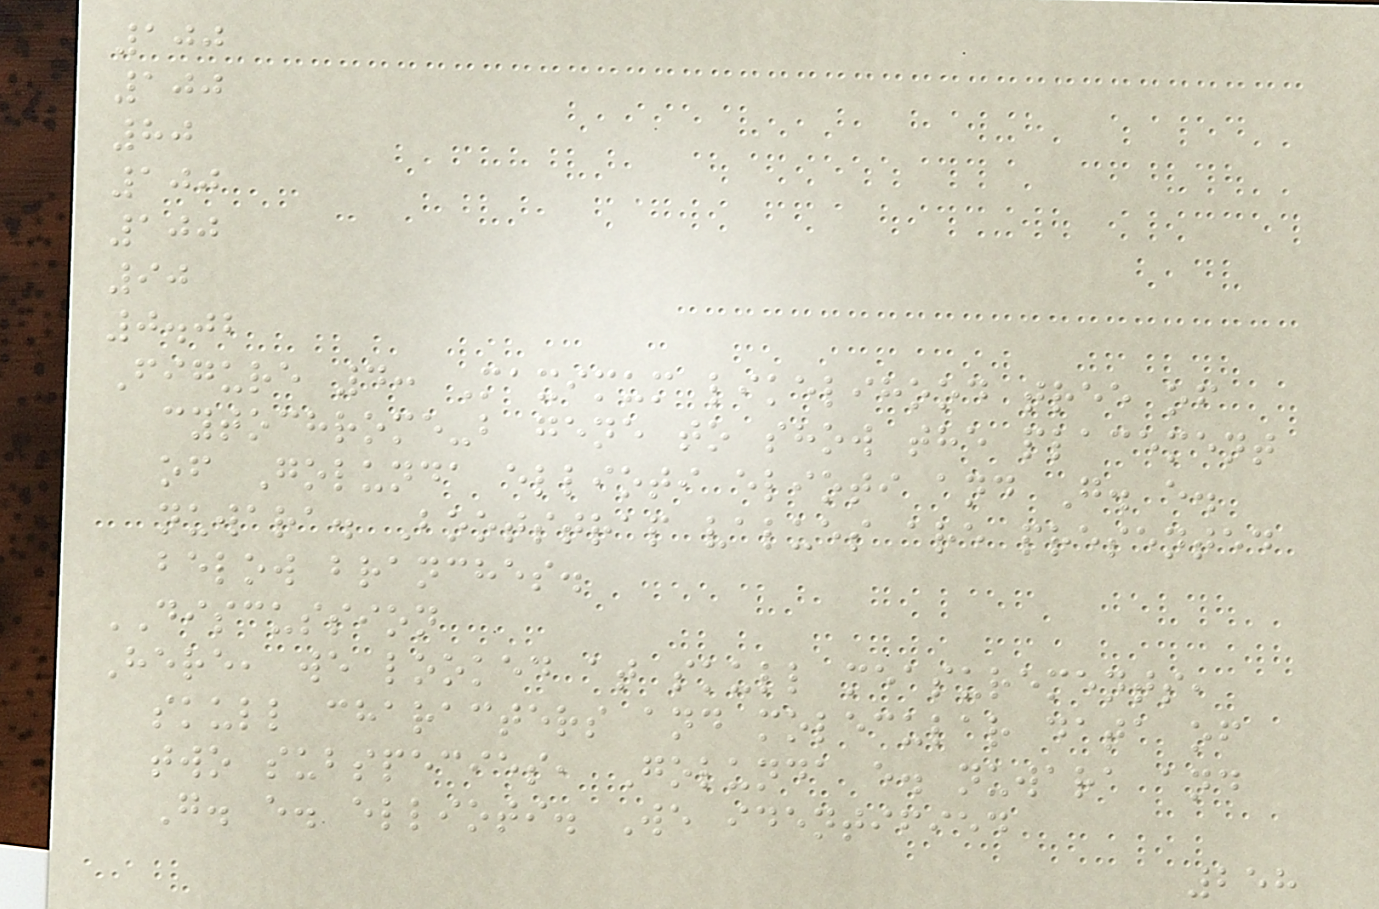100
100
80
100
100
90
0.02
Figure 4: Maximum likelihood tree of
cytochrome-b gene to show the placement
of Golunda ellioti elioti and G. e.
nuwara. Bootstrap values are presented
below branches.
DISCUSSION
Here, we looked at skull measurements,
skull characters and molecular data of
two subspecies, Golunda e. nuwara and
G. e. ellioti. We identified
258
